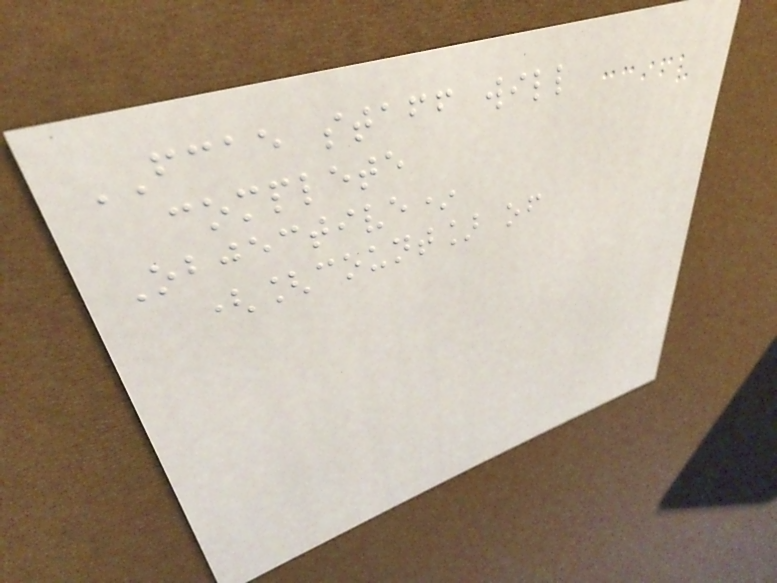FCAE staff will
complete
Objective*
([count] of
